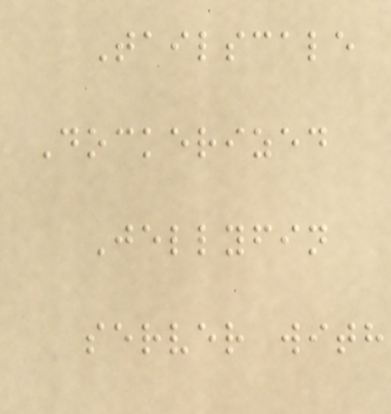Tailscale
Dockerized
Jellyfin
server with
